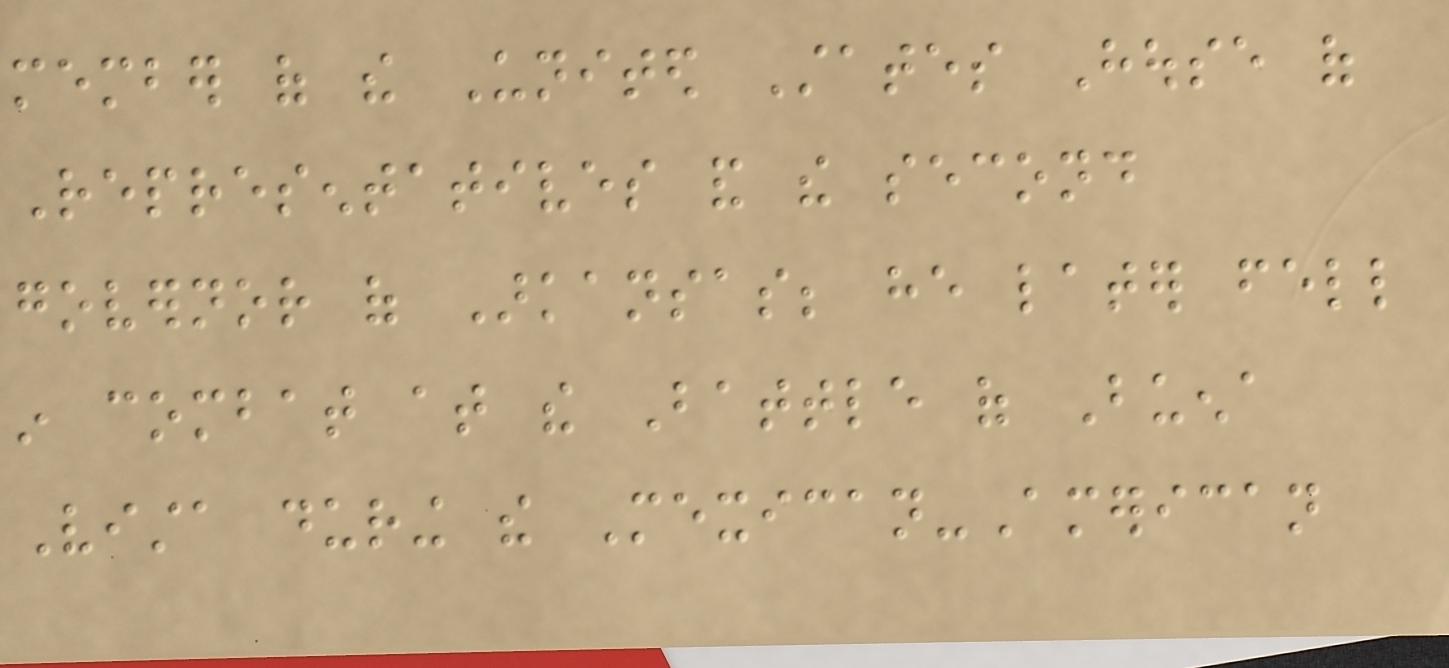member of the United States House of
Representatives and the second
governor of Arkansas; he later fell
in combat at the Battle of Buena
Vista during the Mexican-American
